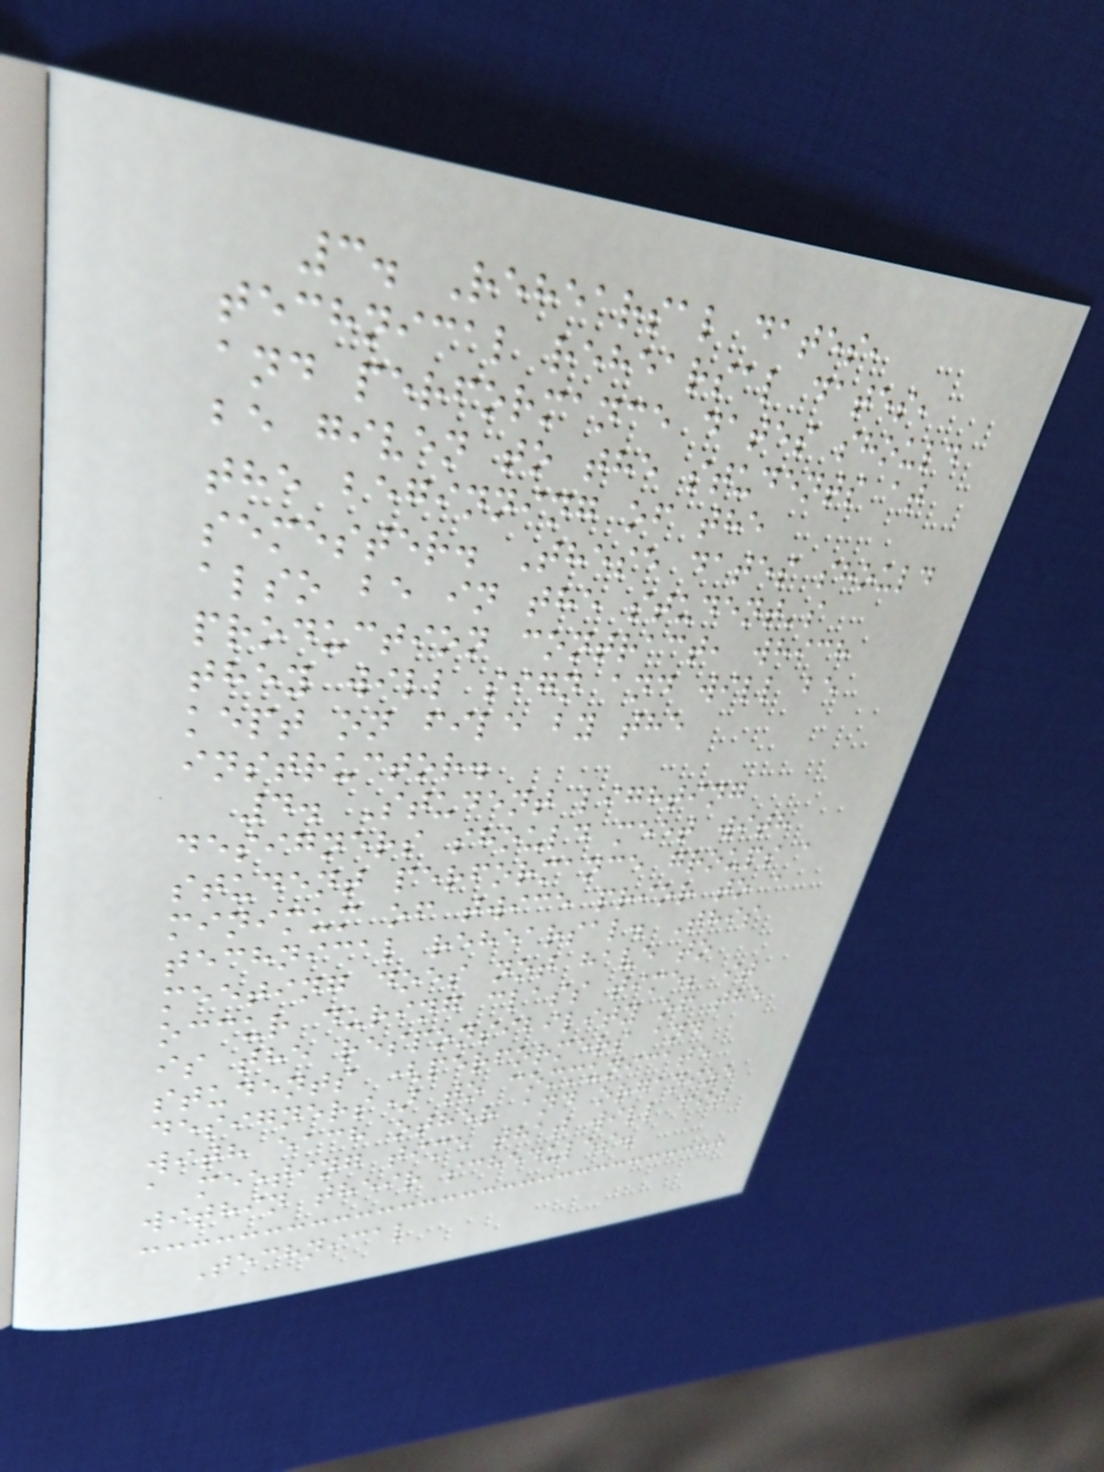3. Rehearsal dates,
technical rehearsal dates,
and performance dates should
be given to the students at
the beginning of the
semester. These dates should
also be in the student's
production contract, which
they will sign and will be
kept on file by the
instructor.
4. Student lighting
designers should meet with
student performance groups a
minimum of twice prior to a
technical rehearsal. This
meeting does not have to
occur during class time; it
is the responsibility of the
students (performers and
designers) to communicate
with each other and organize
a meeting time that will fit
within their schedules.
Technical
